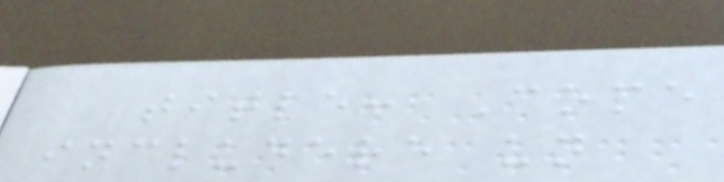title: Come
includere un
